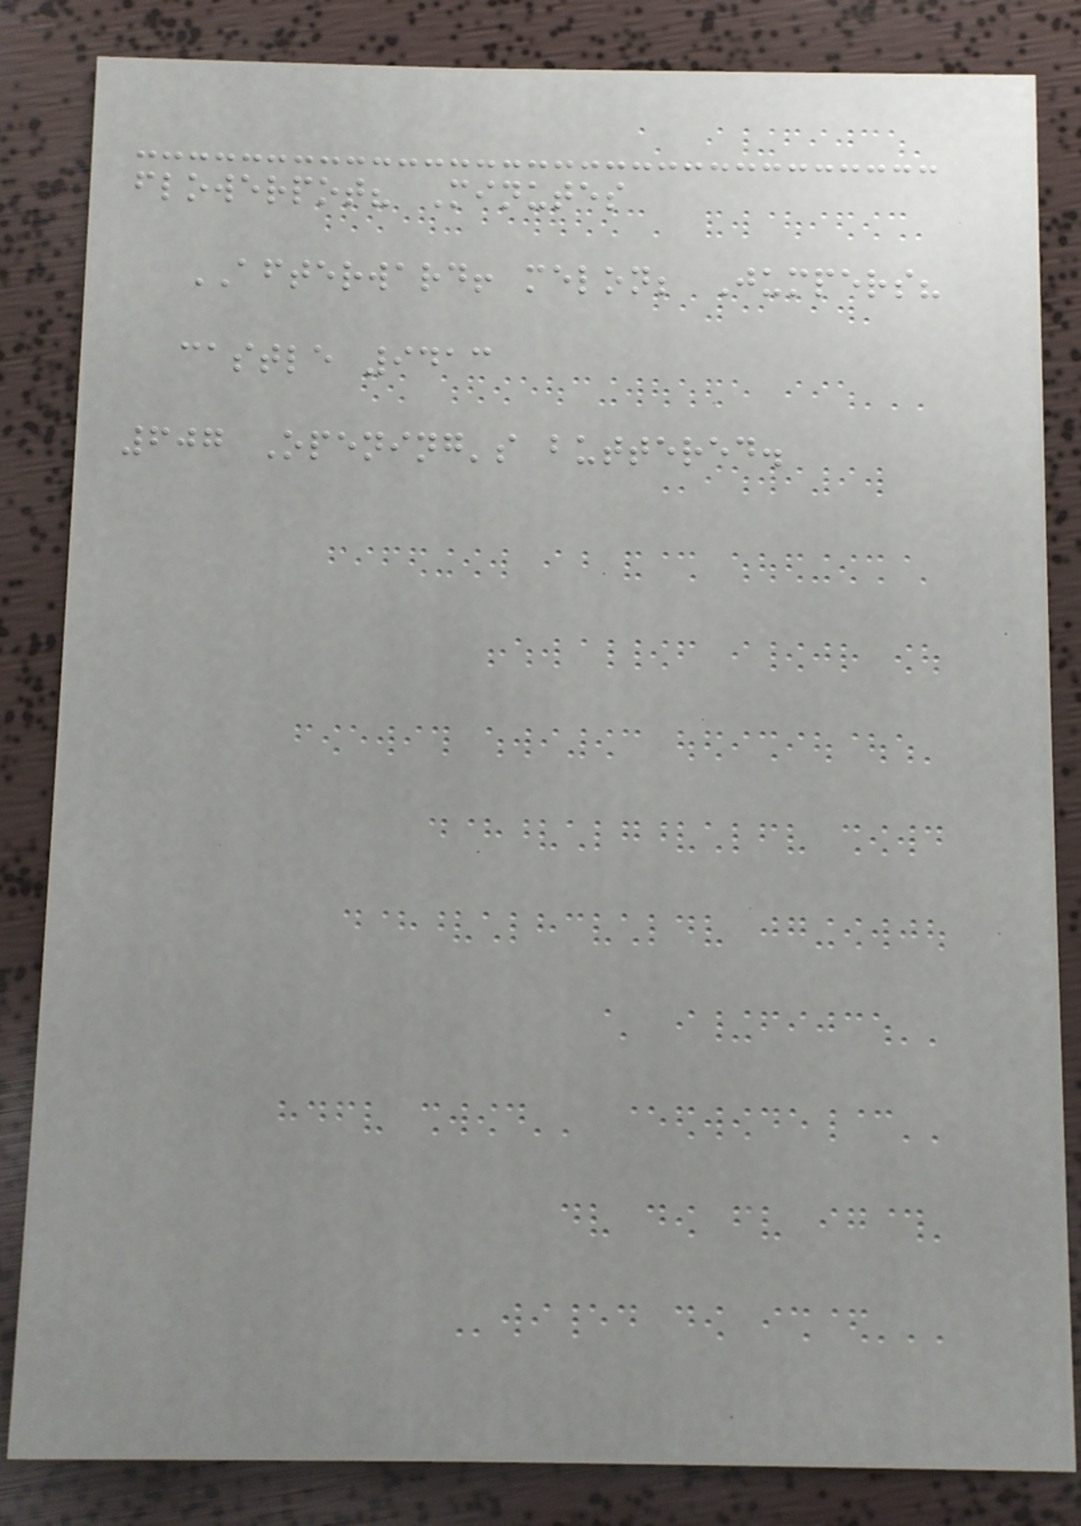flowerpot? Minutes
AFTERWARD! melon; Jumpers?
castle 9413
607 Opening's buttered.
